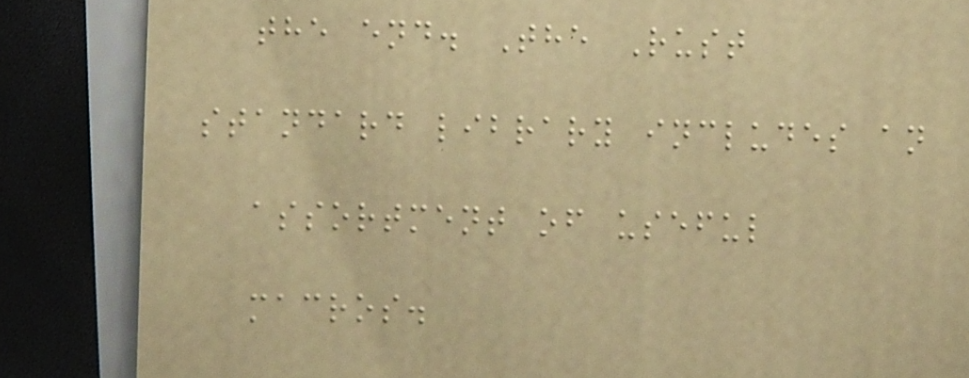the end. The Rust
standard library includes an
assortment of useful
macros.
